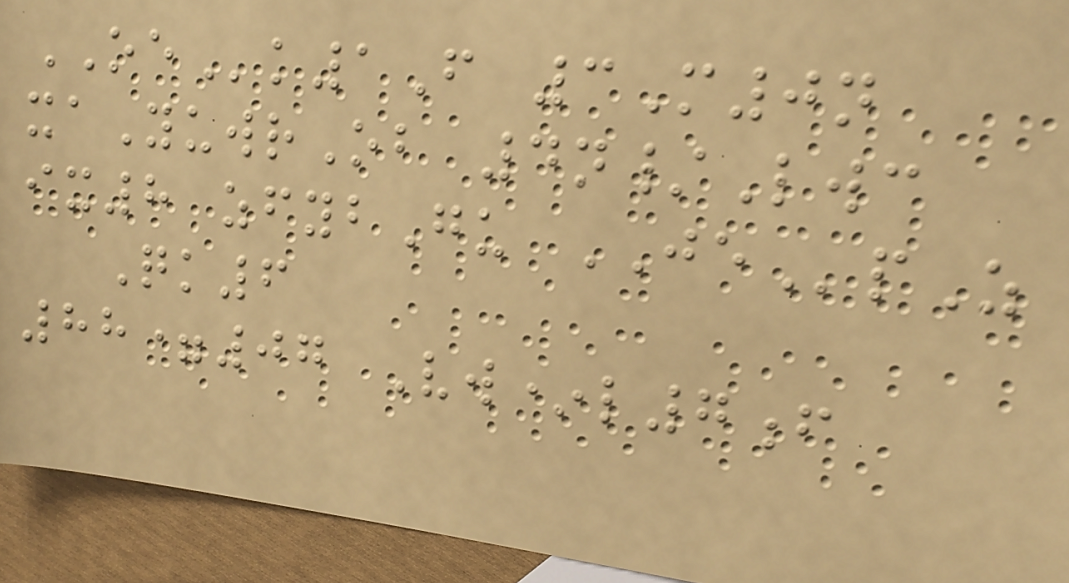OEk1F 3M0n
xaYuwrOb 4n/Lwc
ix8 zfybGu JEpZ
Qk6
88=07 Vw*l7f
